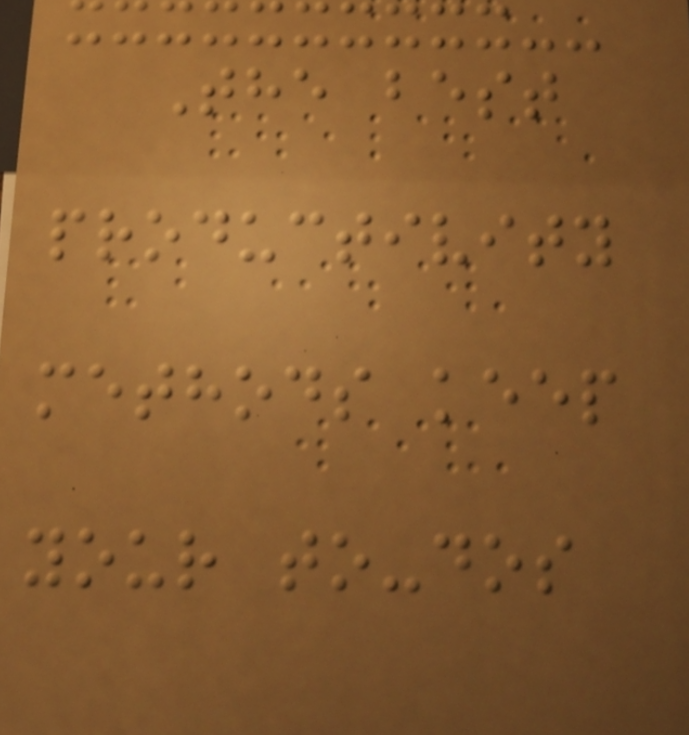The best
productivity
methods keep
your to-dos
